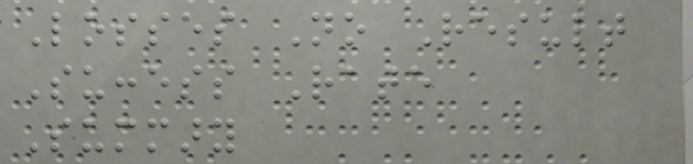Losses No Result
Success Rate
Summary
